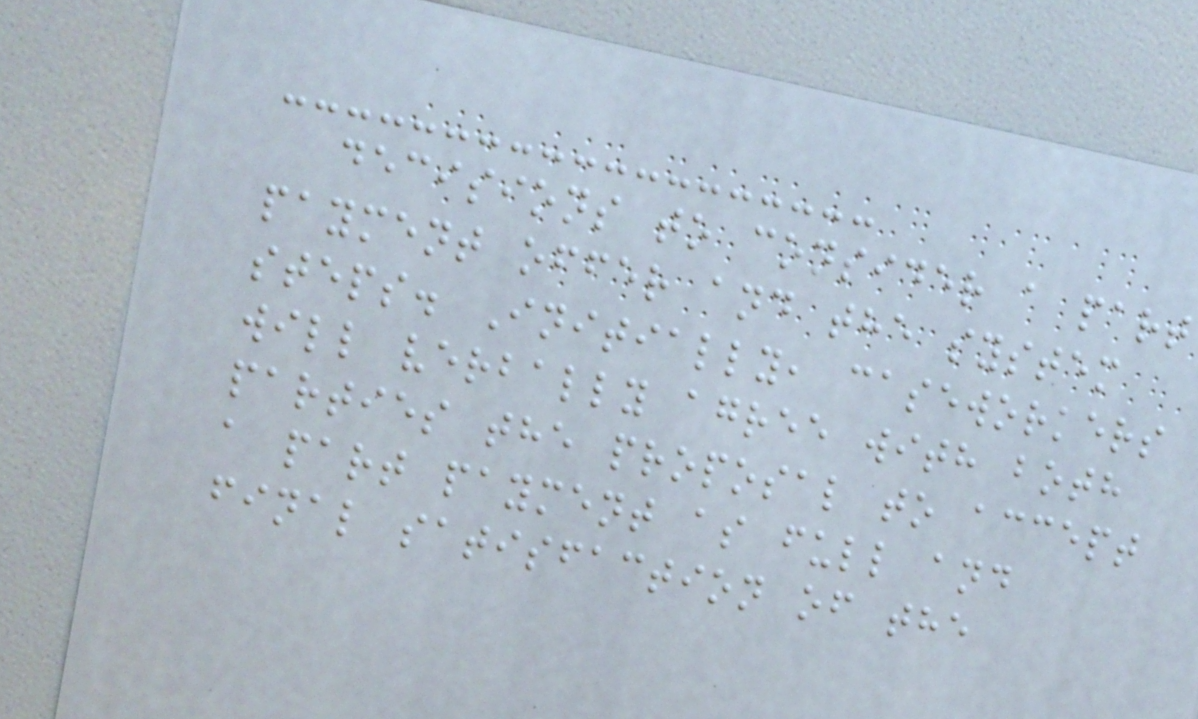decisions to consider a part
payment offer and the system
steps. Initially, caseworkers
will verbally agree with both
parties the proposal to accept
a part payment as full and
final satisfaction of the
